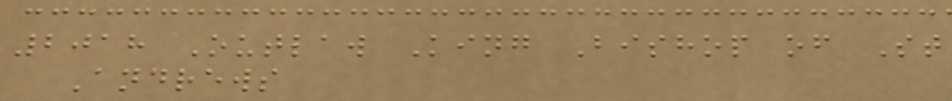2018 Outlaw King Bishop of St
Andrews
